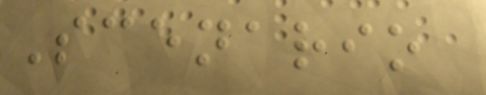Scenario
